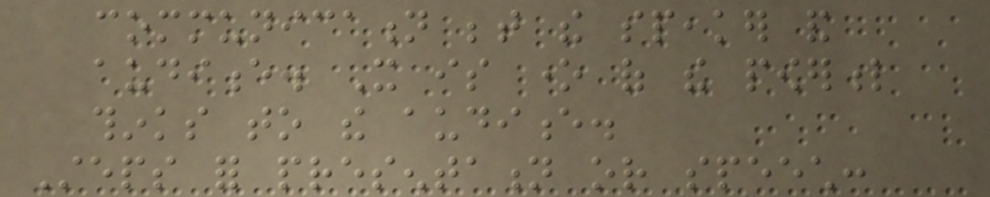communication between the speaker and
audience. It is one of the powerful
thinks to the audience.
Steps for presentation or speech:
